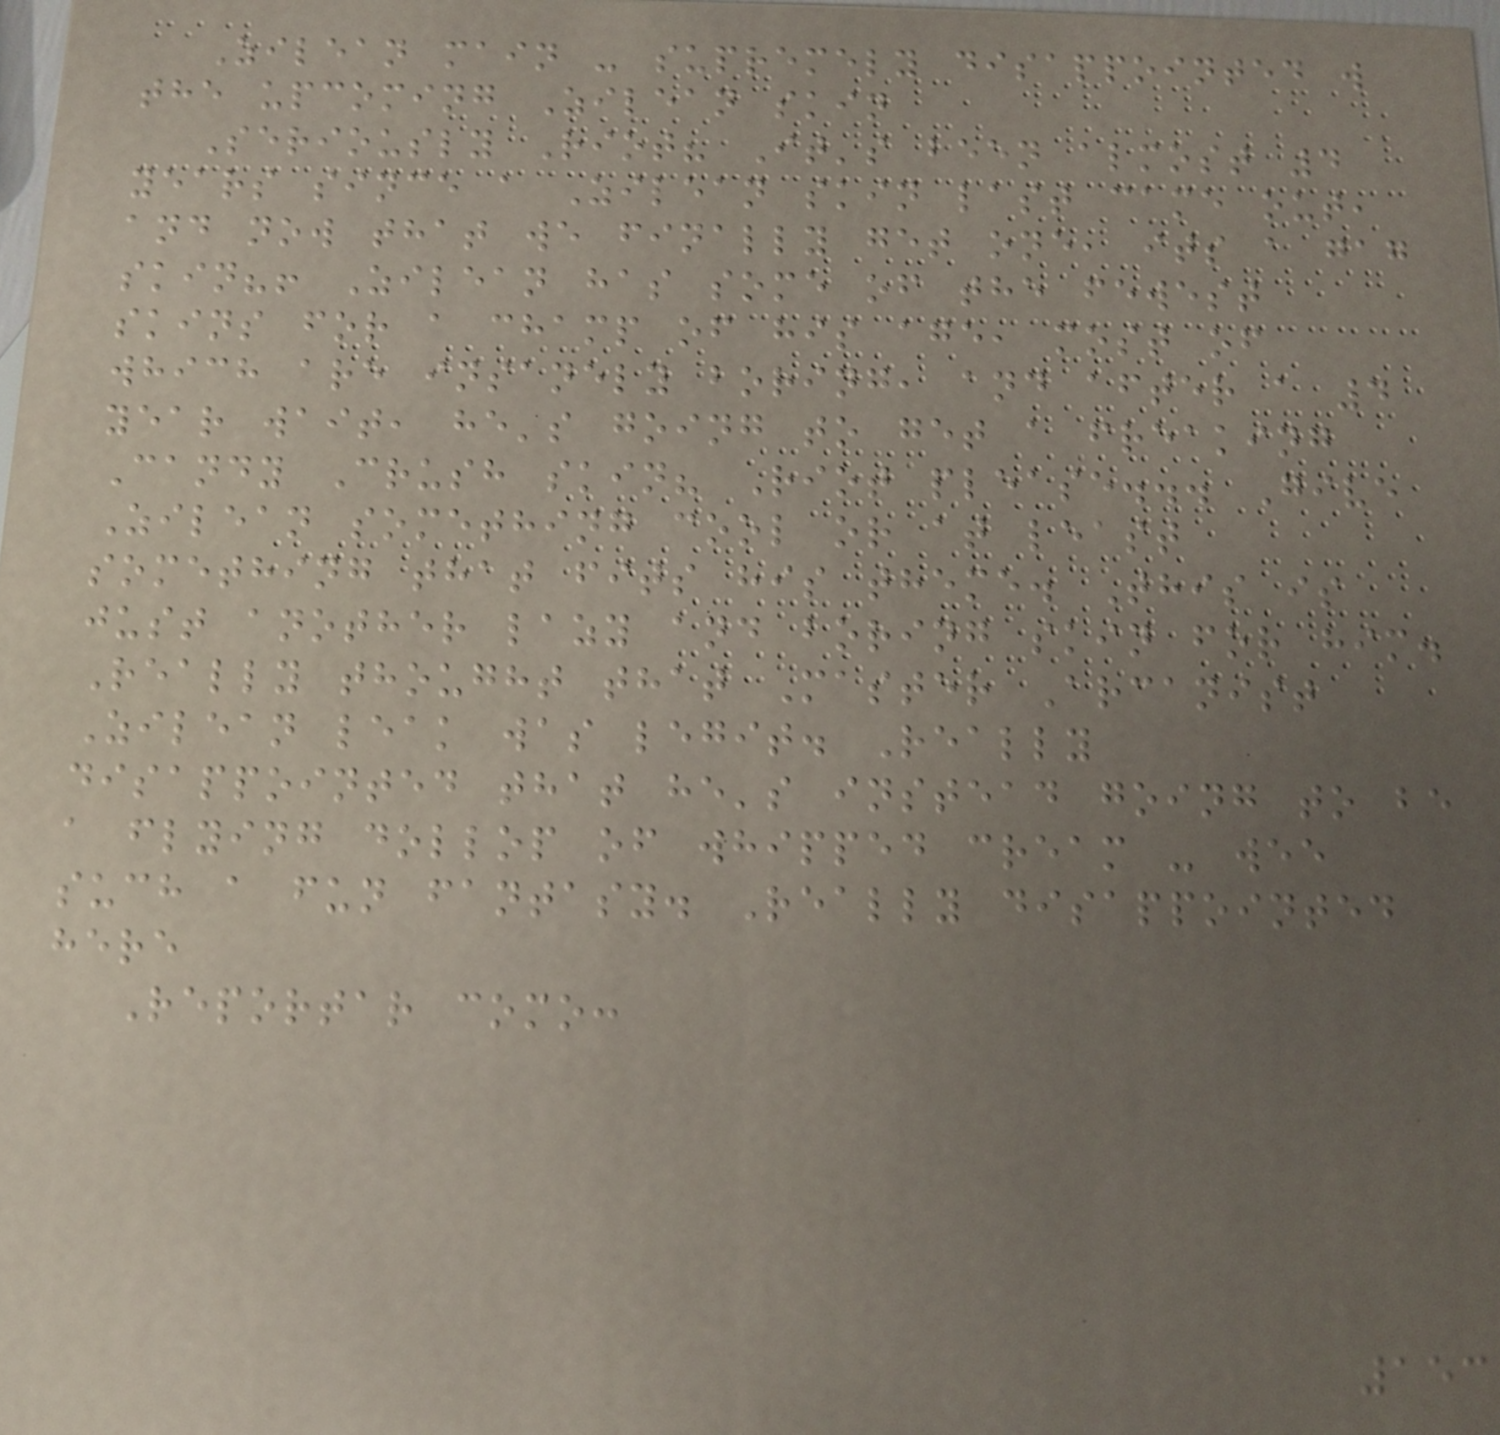Zilean main - supremely disappointed w
the upcoming Zilean skin
Seriously Riot? It's been almost 4
years since a Zilean skin last came out,
and now that we finally get one, its a gag
skin?! Zilean has some of the fewest
skins for a champ of his age, most of
which are insanely boring, and after a 4
year wait, he's going to get a freaking
Candy Crush skin? Riot please... Give
Zilean something cool or at least
something that fits his theme. This is
just another lazy and boring skin for him.
Really thought that Master Arcanist
Zilean leak was legit. Really
disappointed that he's instead going to be
a flying dollop of whipped cream - wee
such a fun fantasy. Really disappointed
here
Reportar como:
153
